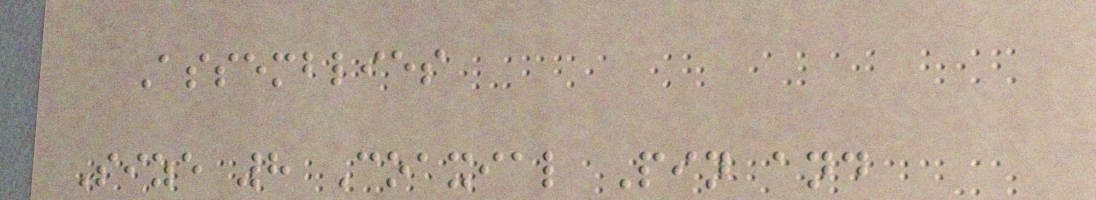Assemblies
Size 8 Coaxial Pin and
